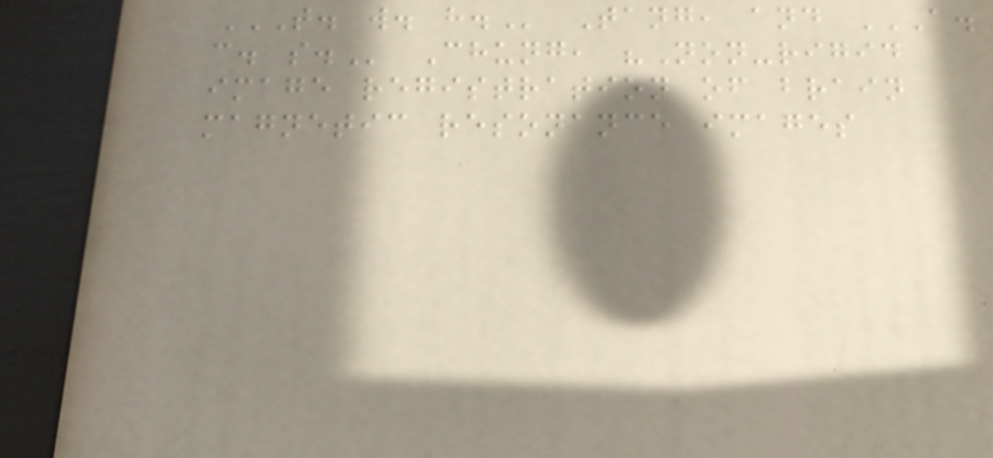T. W. H. Tang, and A.
C. S. Chung, "Non-rigid
image registration of brain
magnetic resonance images
